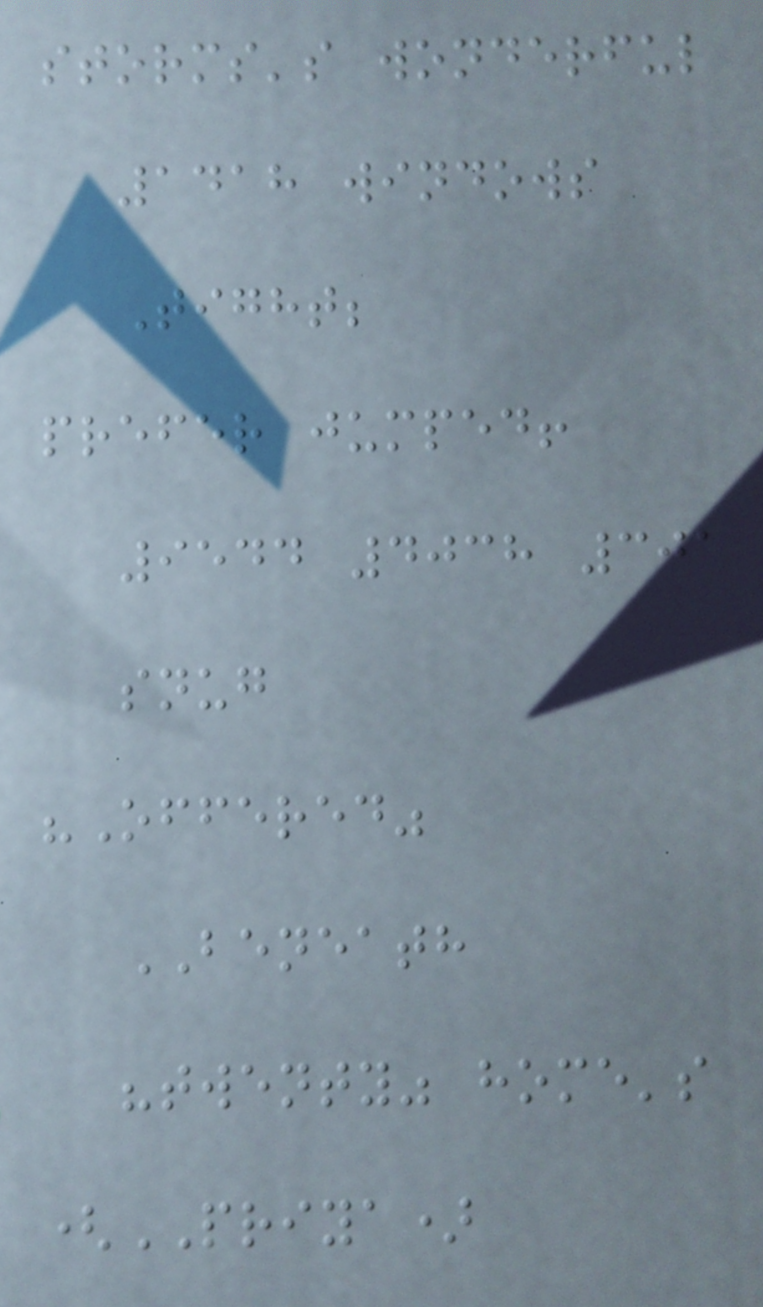storms's wonderful
1418 windows
Tight;
prefer jumped!
9544 4038 301
snug
"Offered"
BENEATH
"twenty" home's
(PRIYA)
